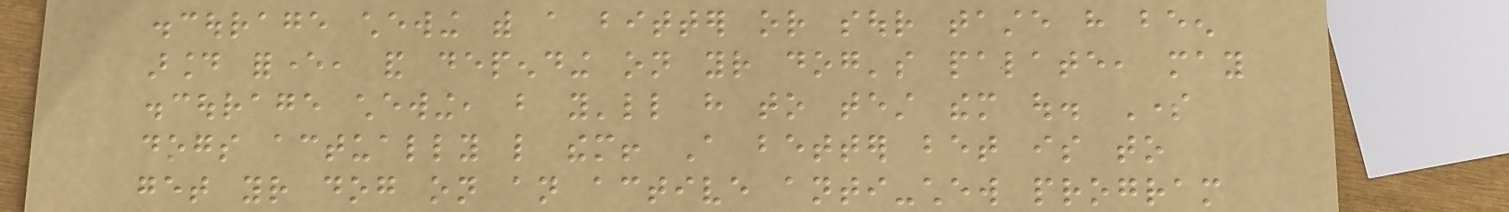discourage chewing with a bitter or sour taste have been
around forever, and depending on your dog's palate, may
discourage chewing, but you'll have to test them out. Some
dogs actually like them! A better bet is to
get your dog on an active anti-chew program
